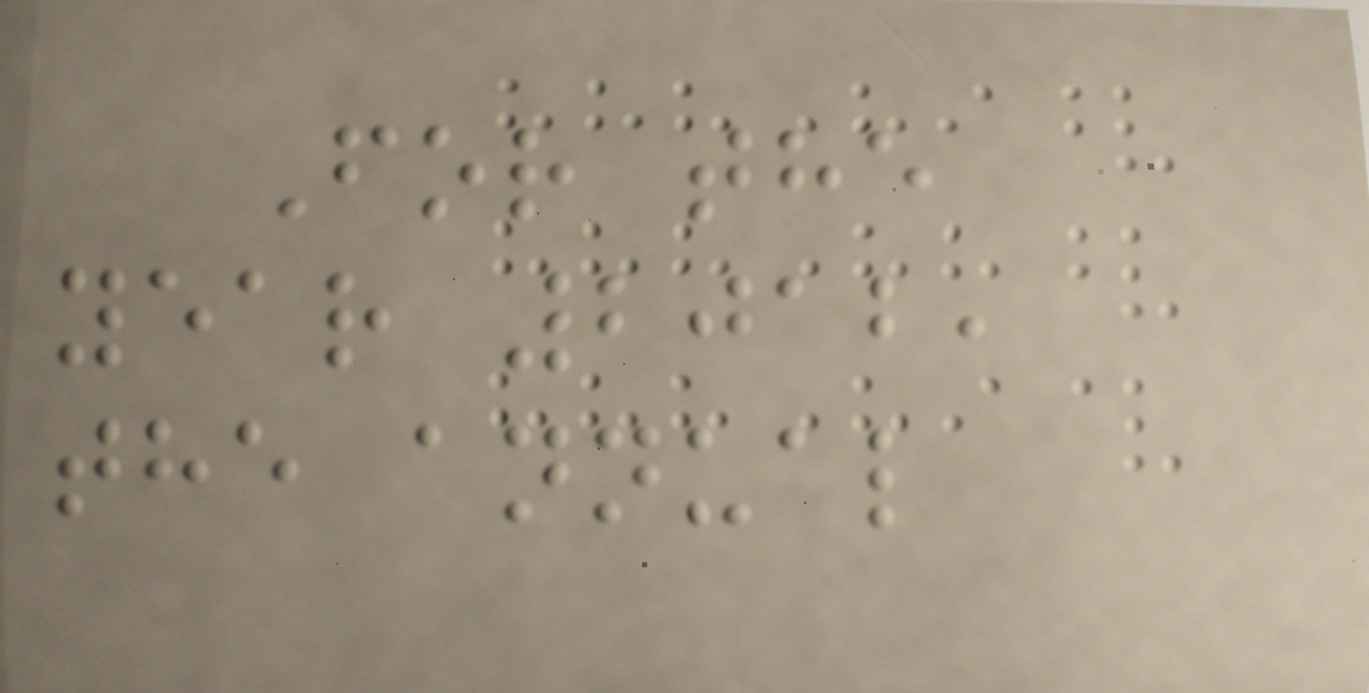For the
year 2012,
the annual
